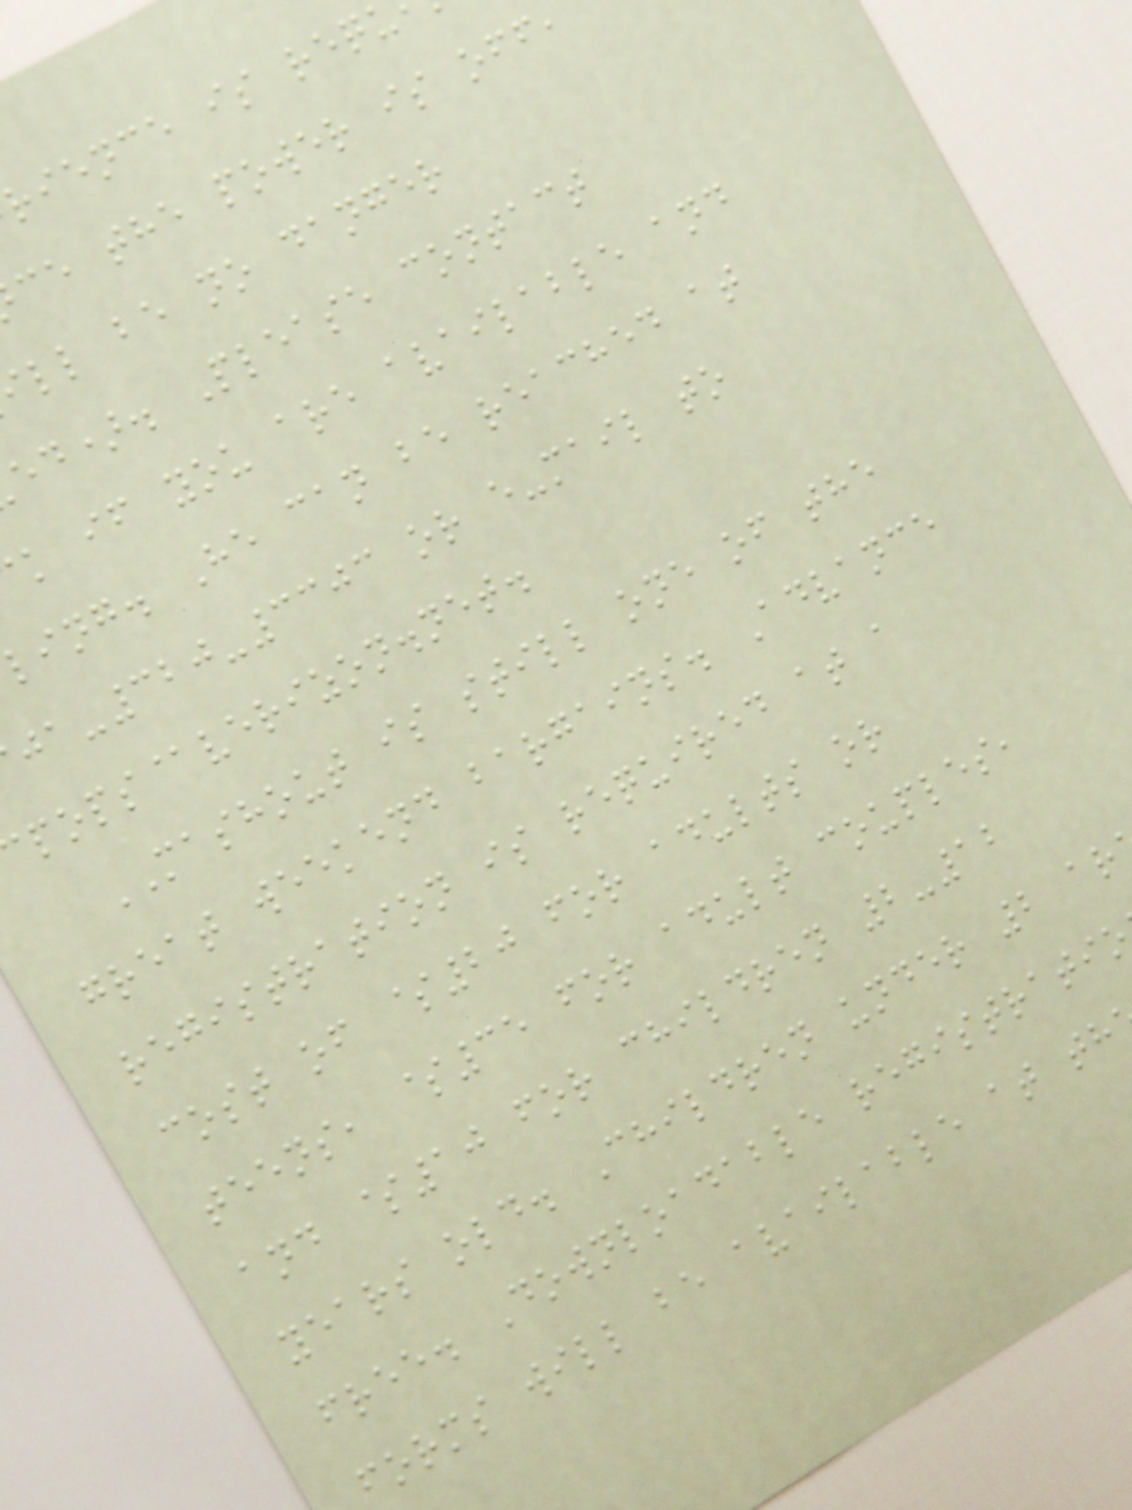rience is requ
ce the power is off,
ll be no danger
ed). Please contact
k if you are available and
ling. He can be reached at
-320-3303 or e-mail to
pops@verizon.net.
MASHOUT is still one of the
great weekend bargains. Advance
registration is required at a
cost of $20 for adults or
teens, $35 for adult couples,
and $10 for children 2-12
years old. Children under 2 ar
free. Downloadable registratio
forms will be available at th
